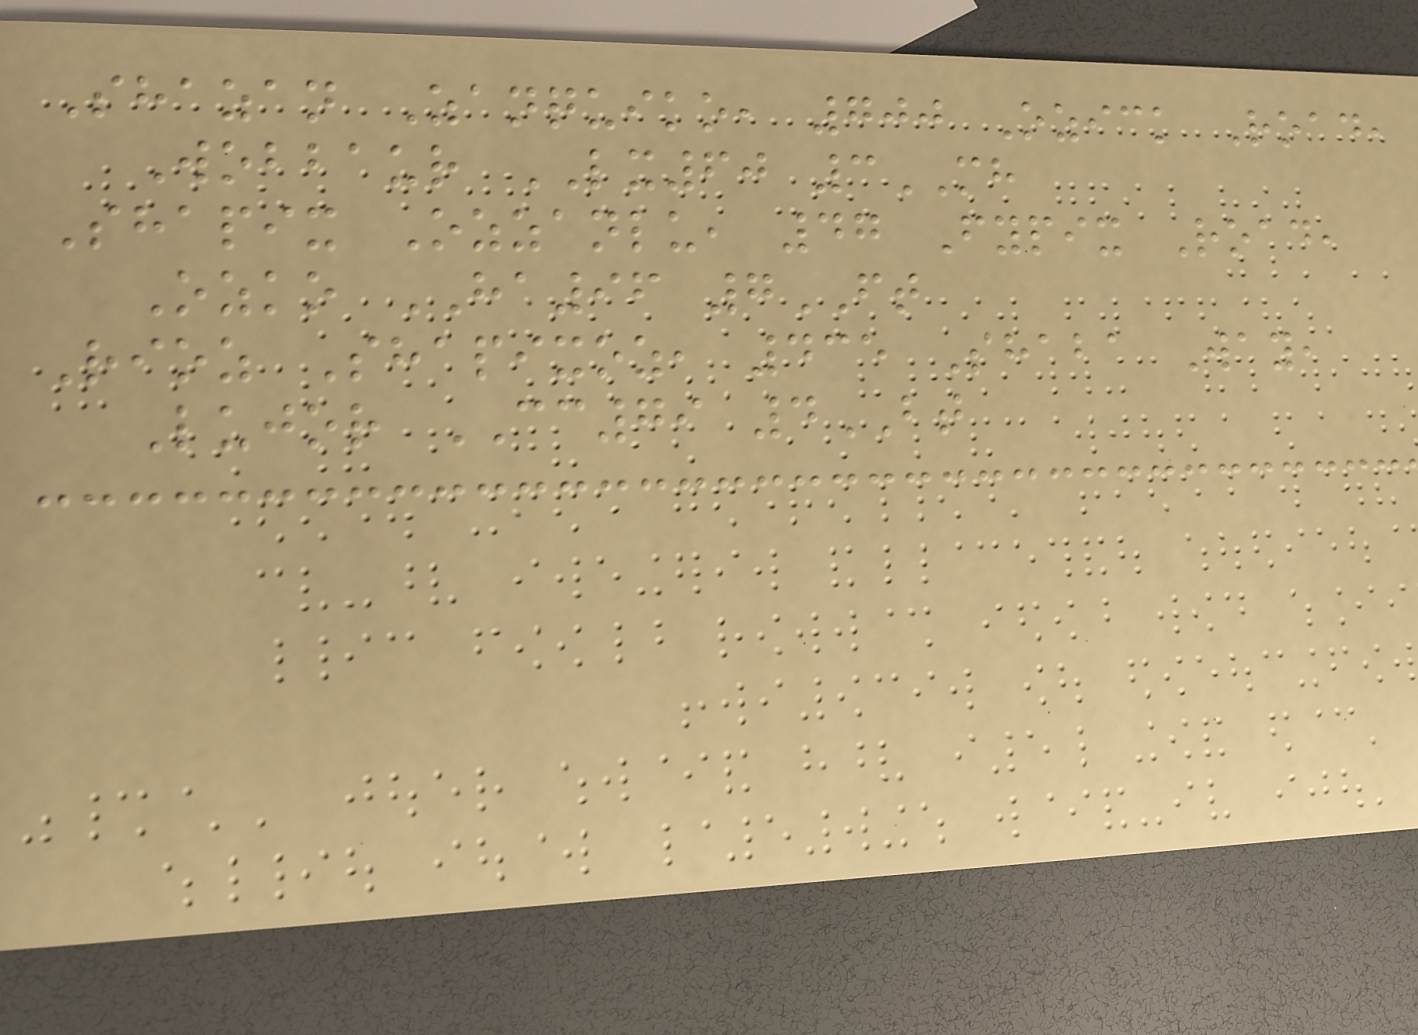Shazan Zanquiko, 700 Ozick Road,
Wobbaur LX60 3MH
Shapix Ozzanlu, 47 Fypix Road,
Ozko HA96 7FT
Rioz Shapixoz, 435 Shaba Way,
Lujor CC79 4BT
